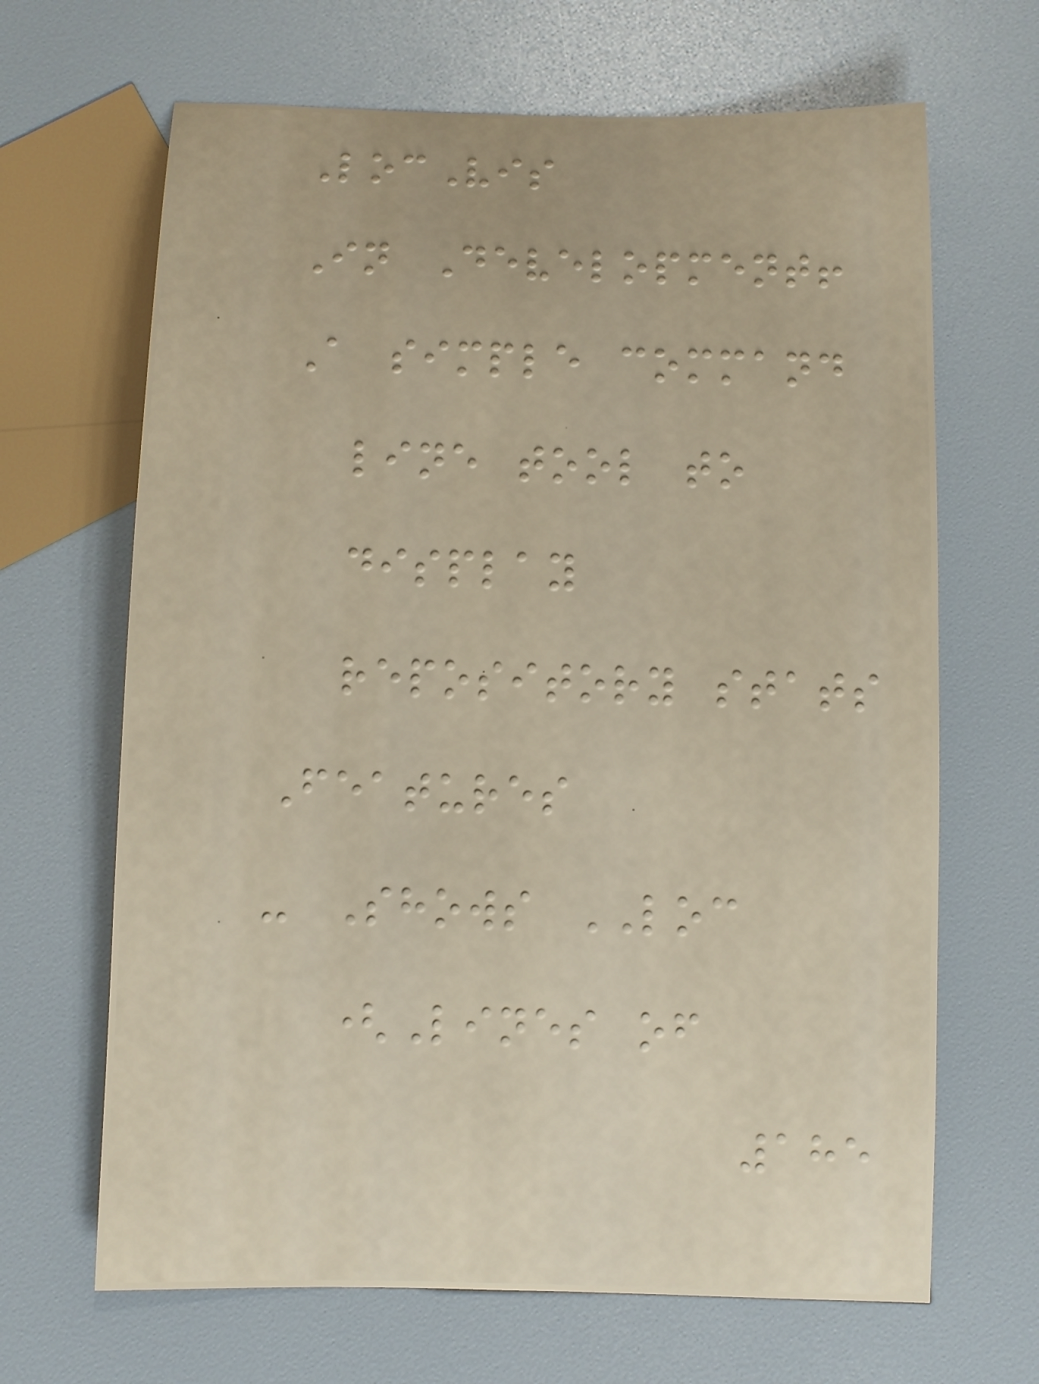LocVis
In Development!
A simple command
line tool to
display
repository stats
Features
- Shows LOC
(Lines of
185
